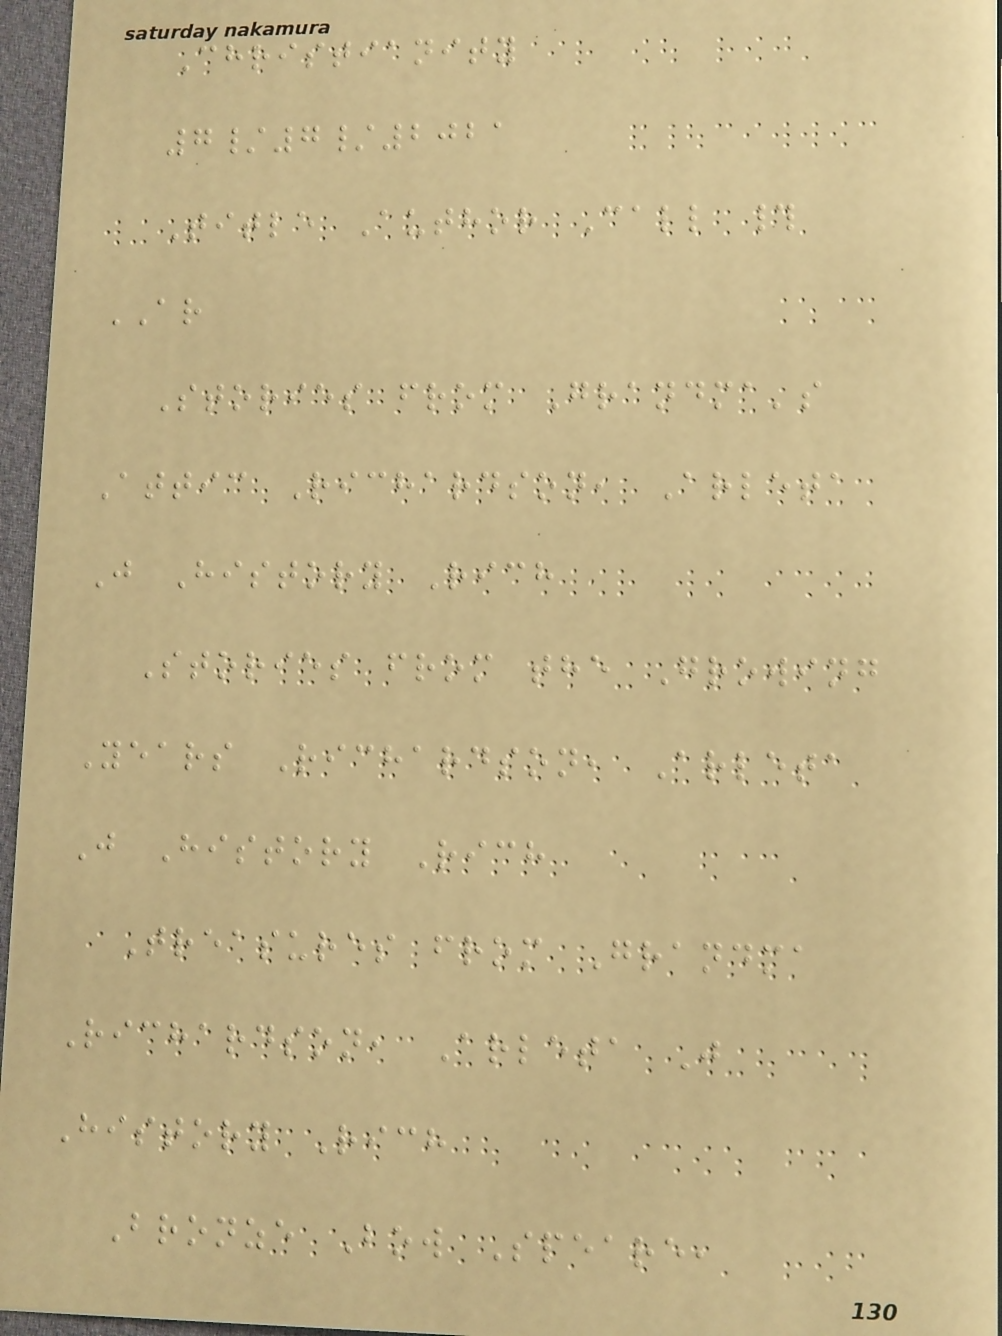Christianity
7/7/2021
Title Author Call #
AR
Stories from Grandma's
Attic Richardson, Arleta
J History Rich
Stories from the Growing
Years Richardson, Arleta
J History Rich
Treasures from Grandma
Richardson, Arleta J
History Rich
Bronze Bow Speare,
